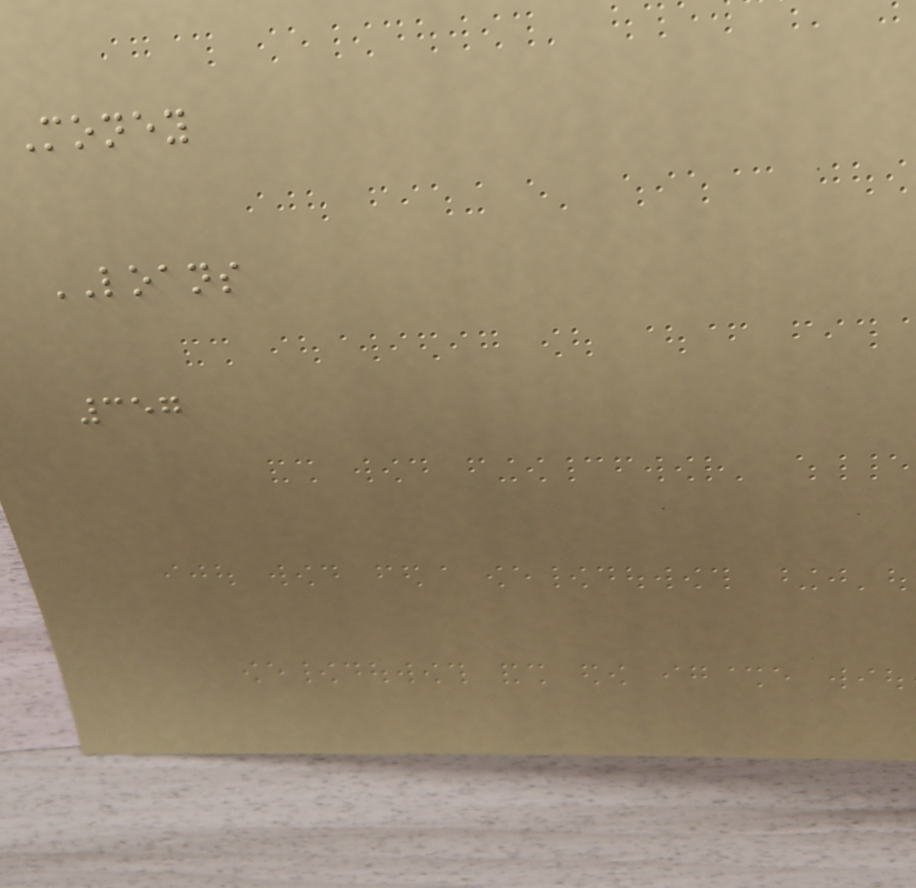Money
LOANS
357
